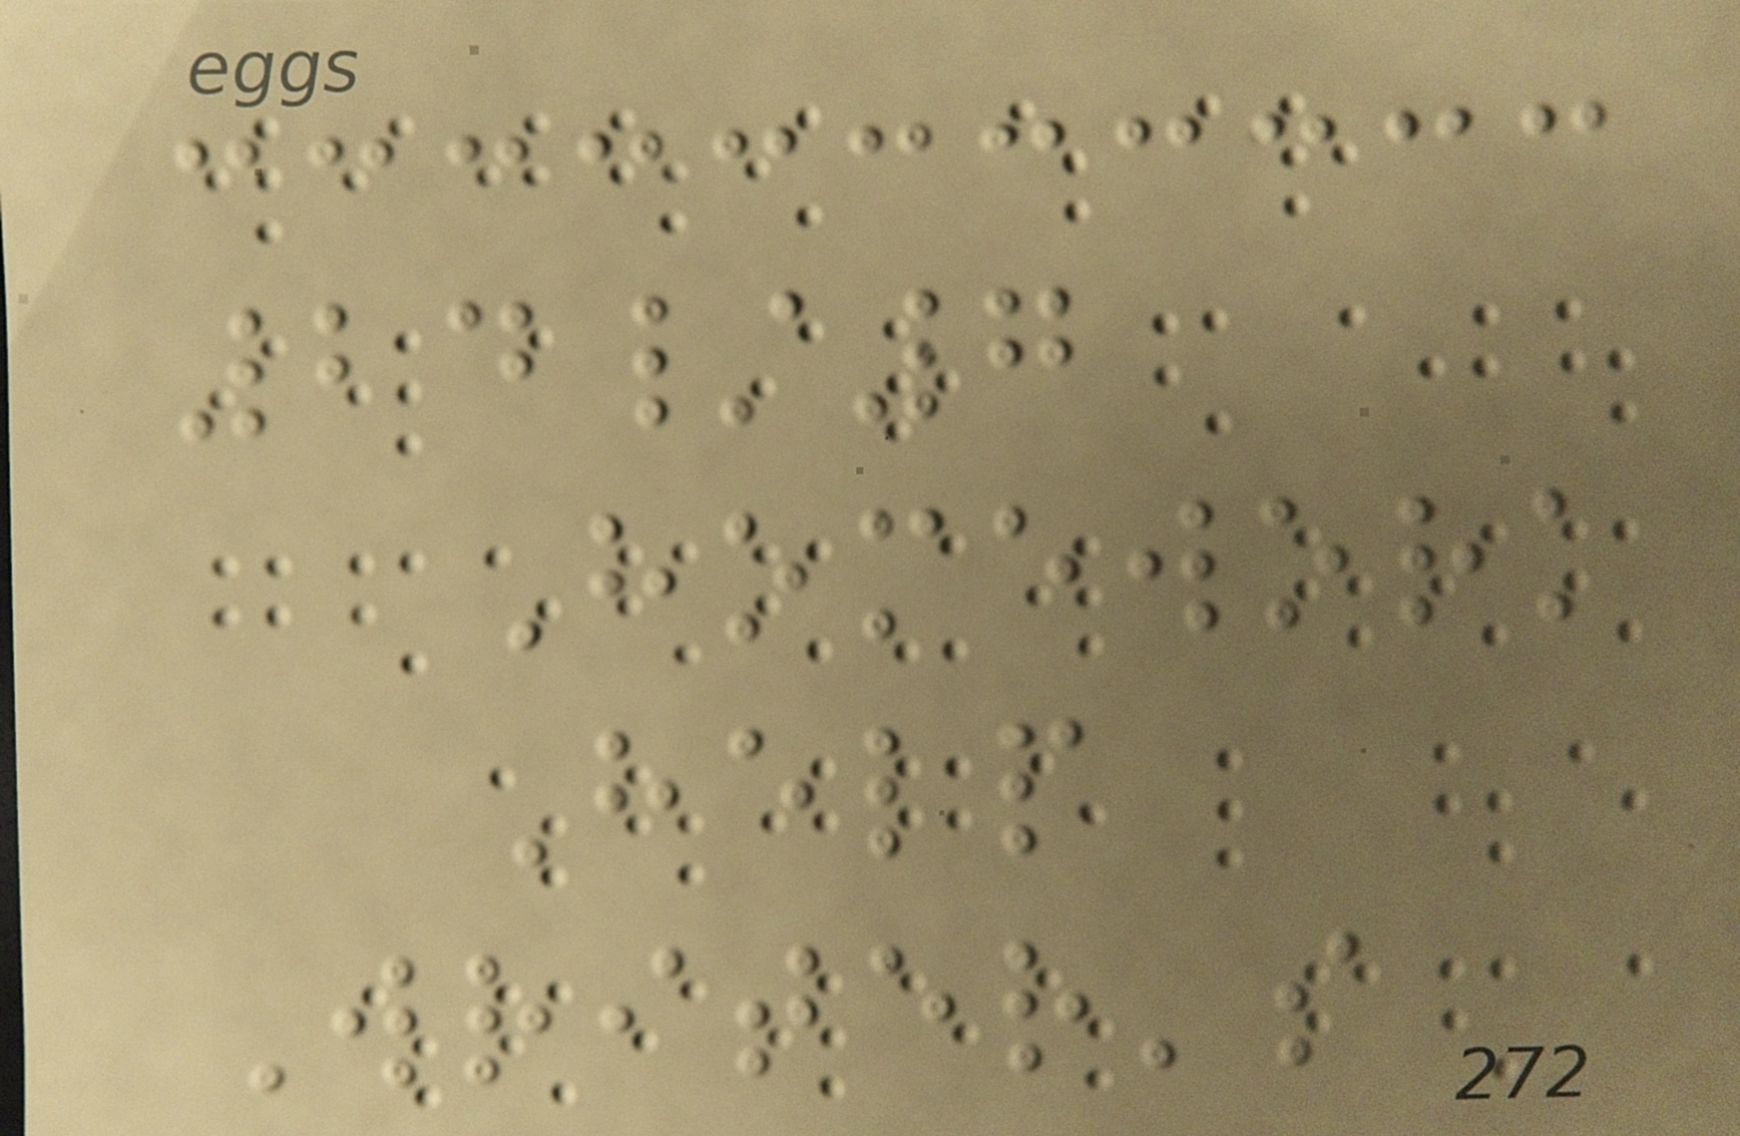24/7
Homework
Help
Writer's
